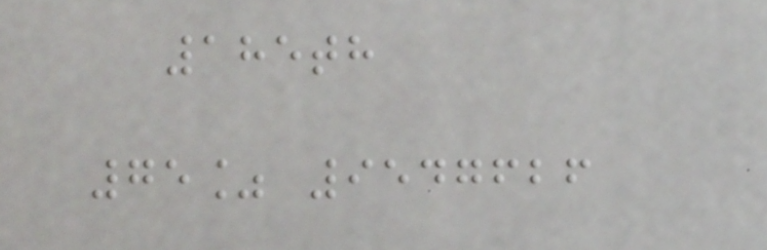185th
75% 9547626
